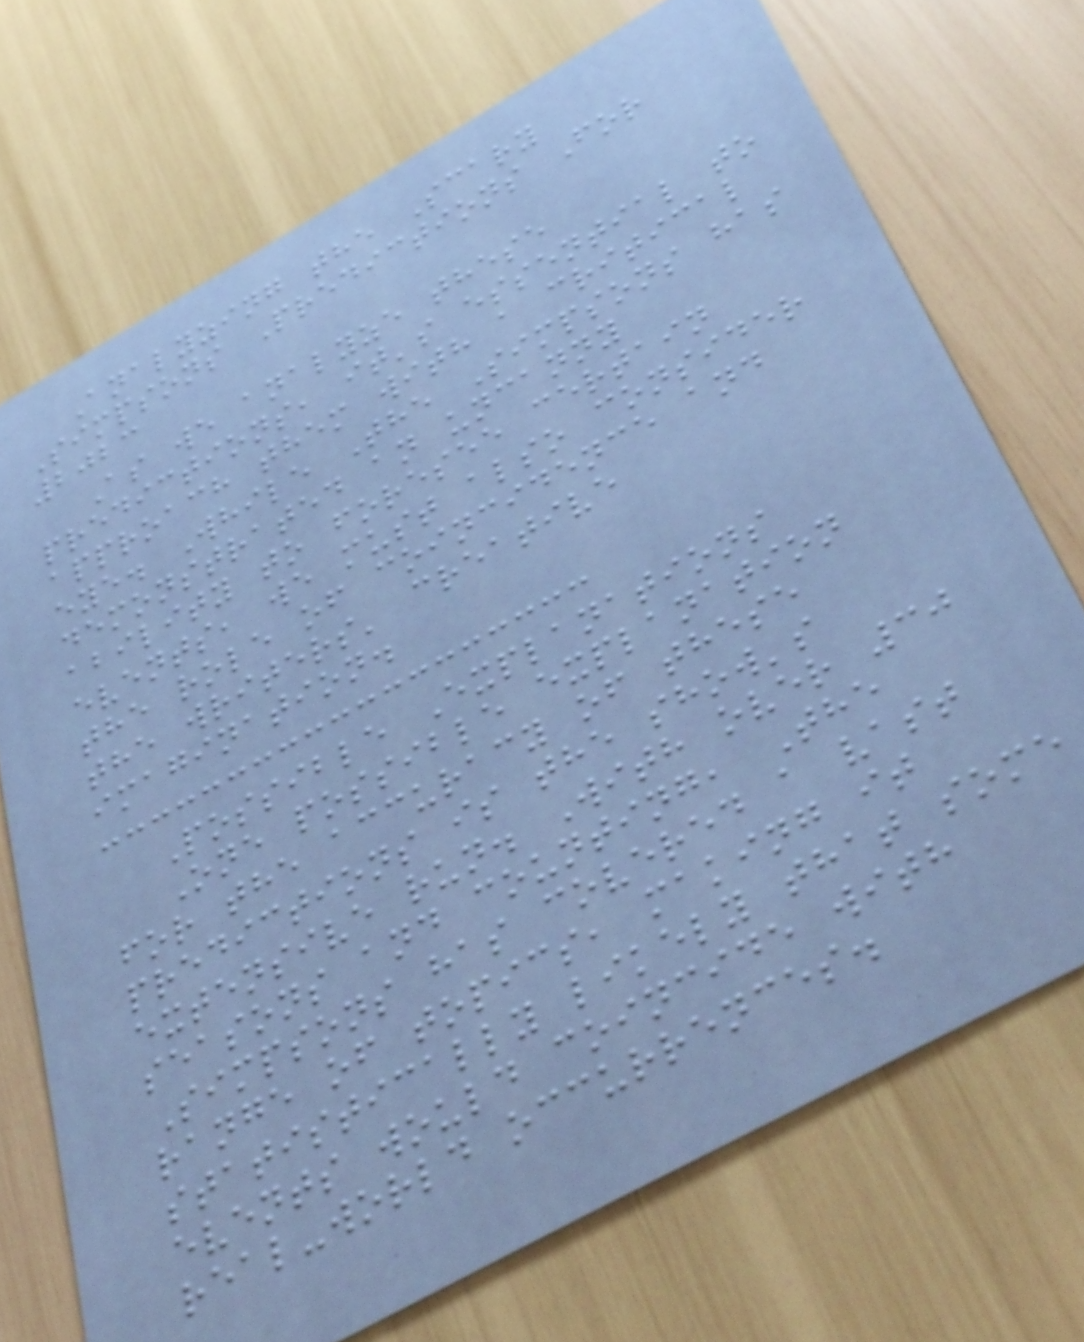Analyzing the Scary
Simpsons Predictions For
2023
As we analyze these
predictions, it's essential to
approach them with a critical
eye. While The Simpsons has
demonstrated an uncanny
ability to foresee certain
events, we must also consider
the role of coincidence and
the writers' creative
imagination.
Possible Explanations
One possible explanation
for the accuracy of these
predictions is the show's
extensive run. With over 30
seasons and counting, The
Simpsons has covered a vast
range of topics, making it
statistically likely that some
events would coincide with
real-world occurrences.
